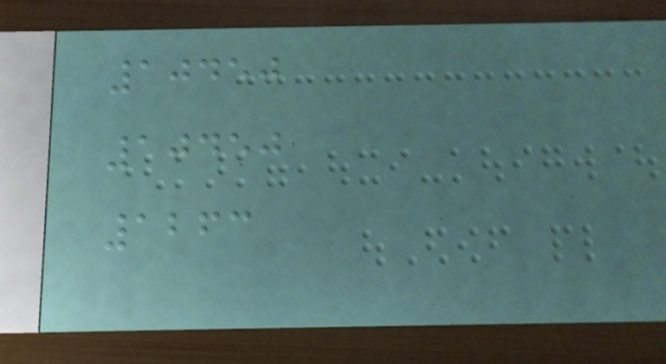10450
10450
1263
